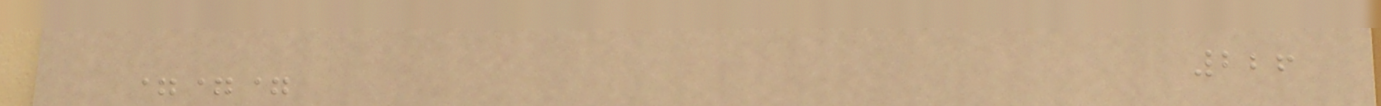226
===
